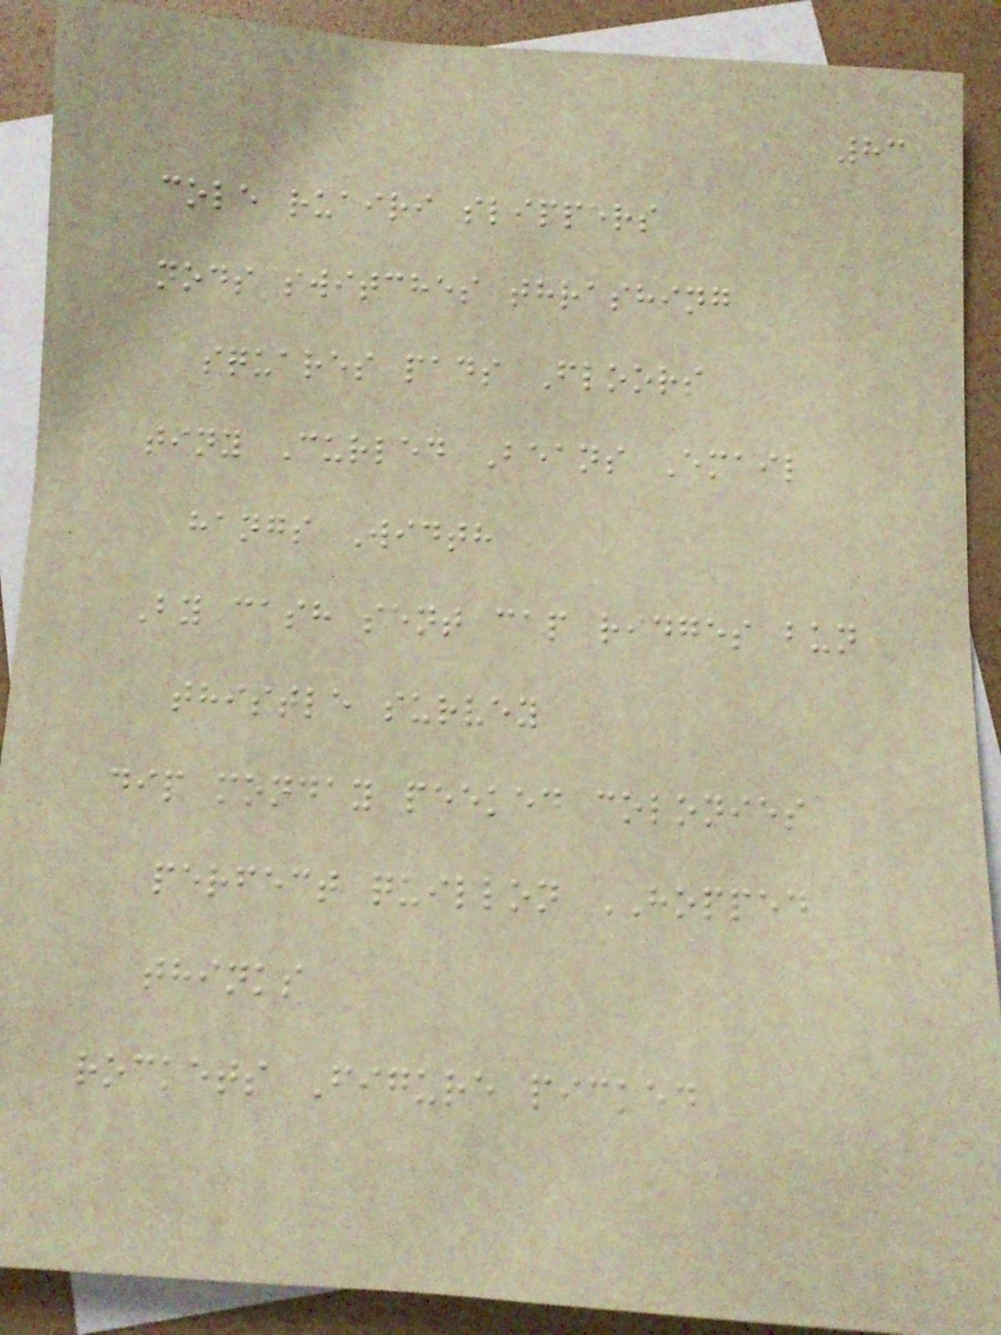83
cole ruairi slippers
nods switches thrashing
squares pads Floors
tiny Curled Beans Email
hangs Width
By cash sent cap ridges bun
thistle survey
dip monday peeked colonies
perfect quillon HOPPED
thinks
rockets Figure picked
